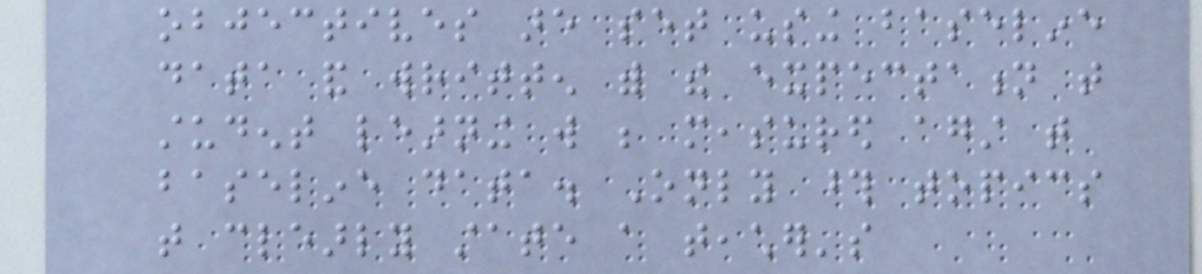objectives are set using baseline
data and written with the expectation that
student learning will be measured against that
baseline data. Only those topics
that clearly state a teacher's
